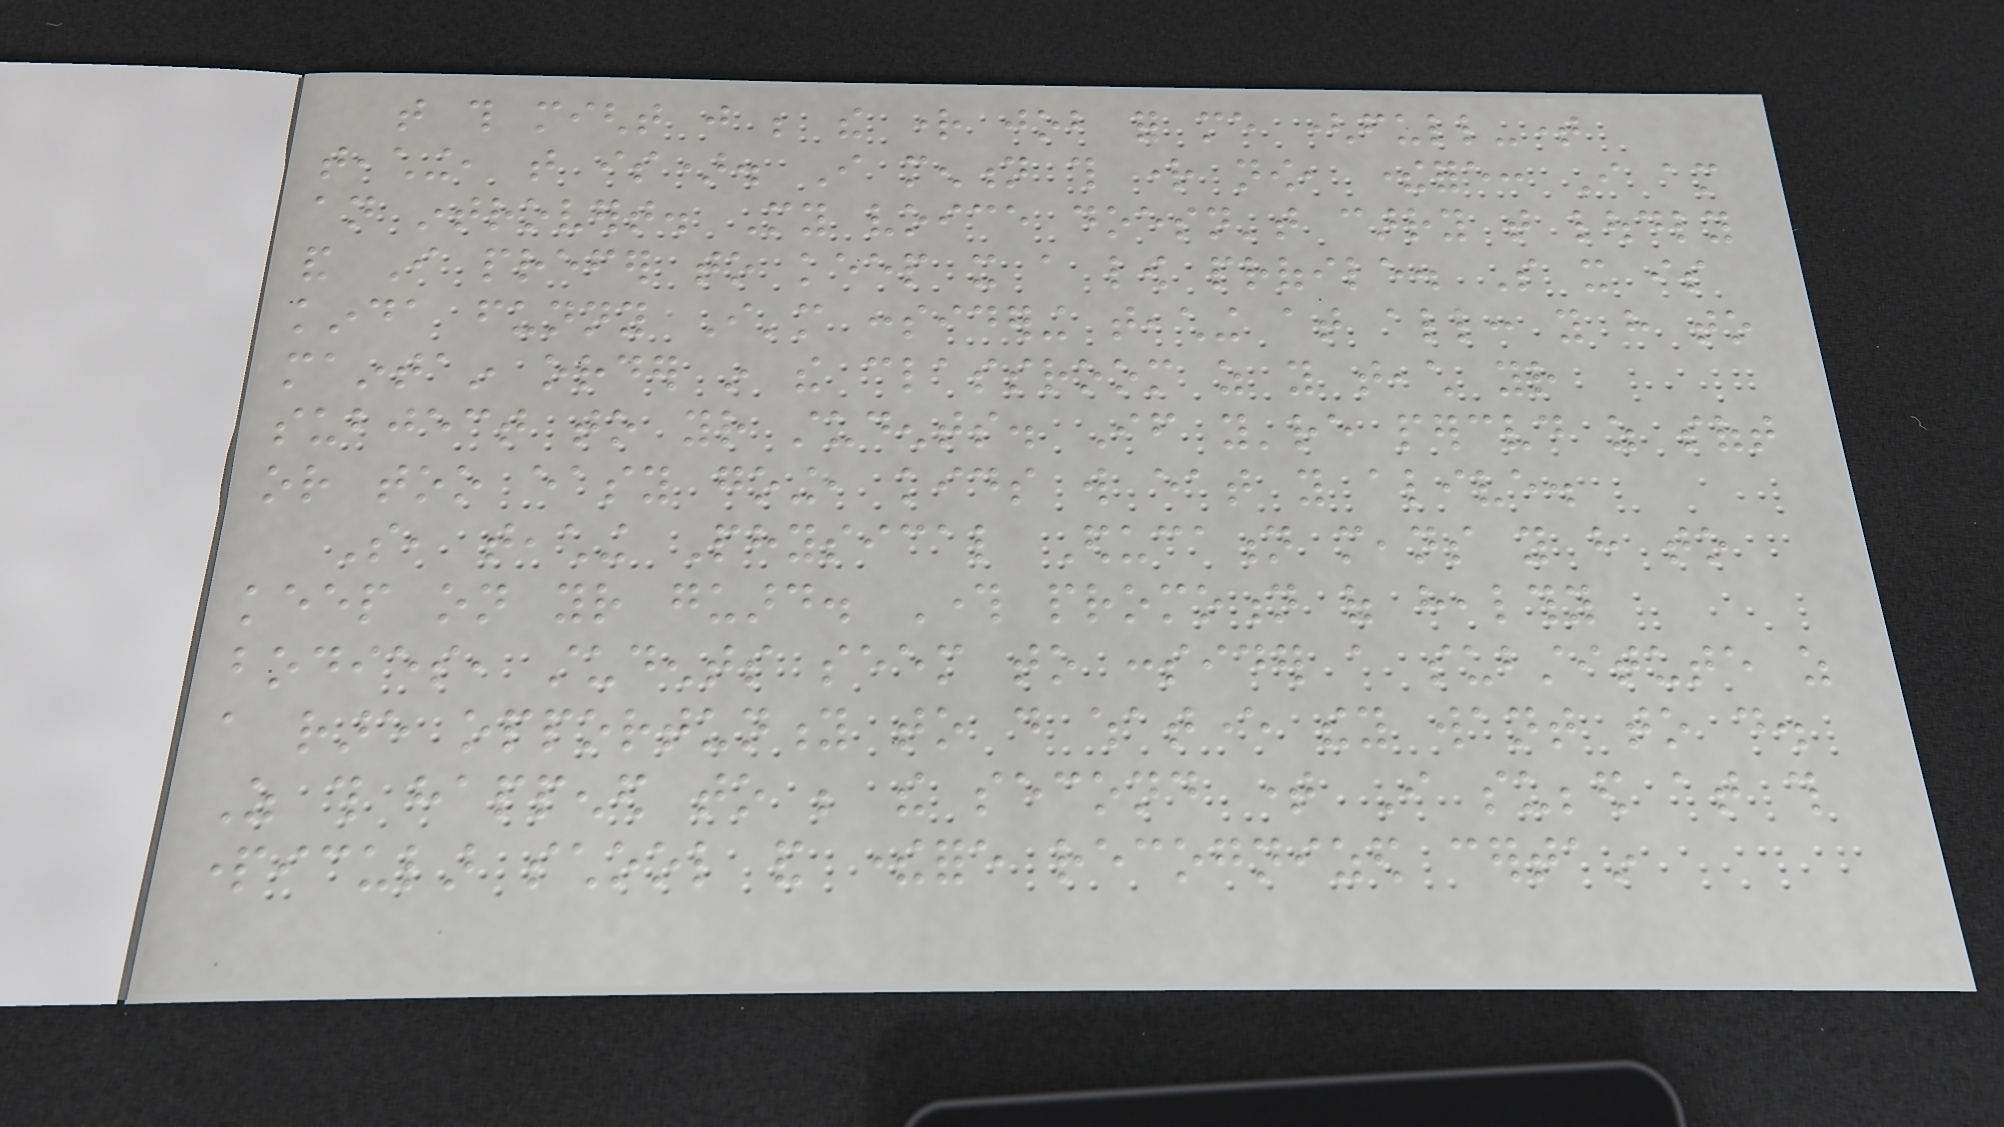that this might just be the right job for me (full-time
teaching, that is). I mention this right now, therefore: I am
an introvert. My voice doesn't carry that loudly
and I prefer to keep it a low profile. So it is
kinda funny I'm considering teaching at all: you have to
maintain order in the classroom as you teach your
subject to your students. If you're perceived as soft
or too easy going, kids will eat you alive.
So, teaching Physical Education means you have to
keep on your guard. Through promotion of healthy
bodies, students seem to consider a substitute as
a rare opportunity to do whatever they want to do.
As this happened to be the second time I subbed at this
particular school and therefore recognized certain
